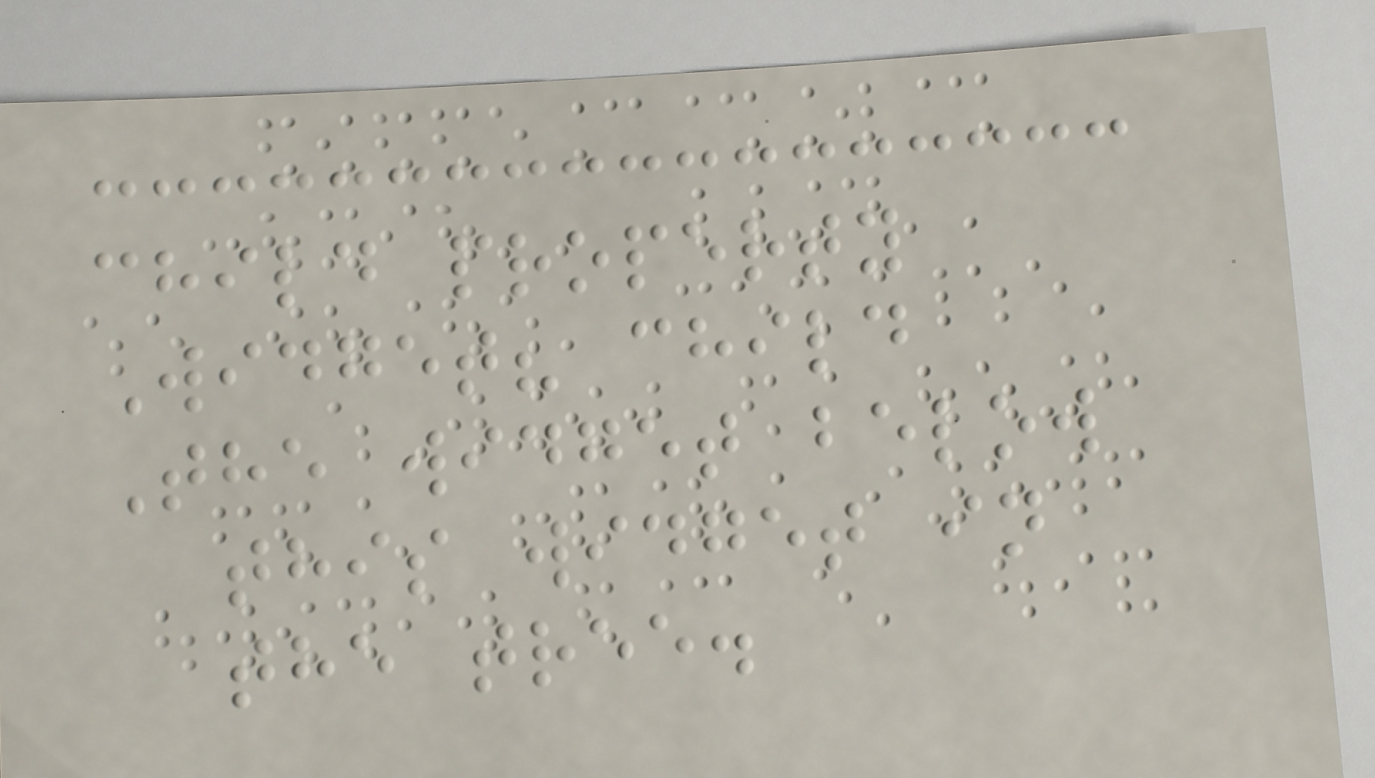child property
Widget? child
The widget below
this widget in
the tree.
